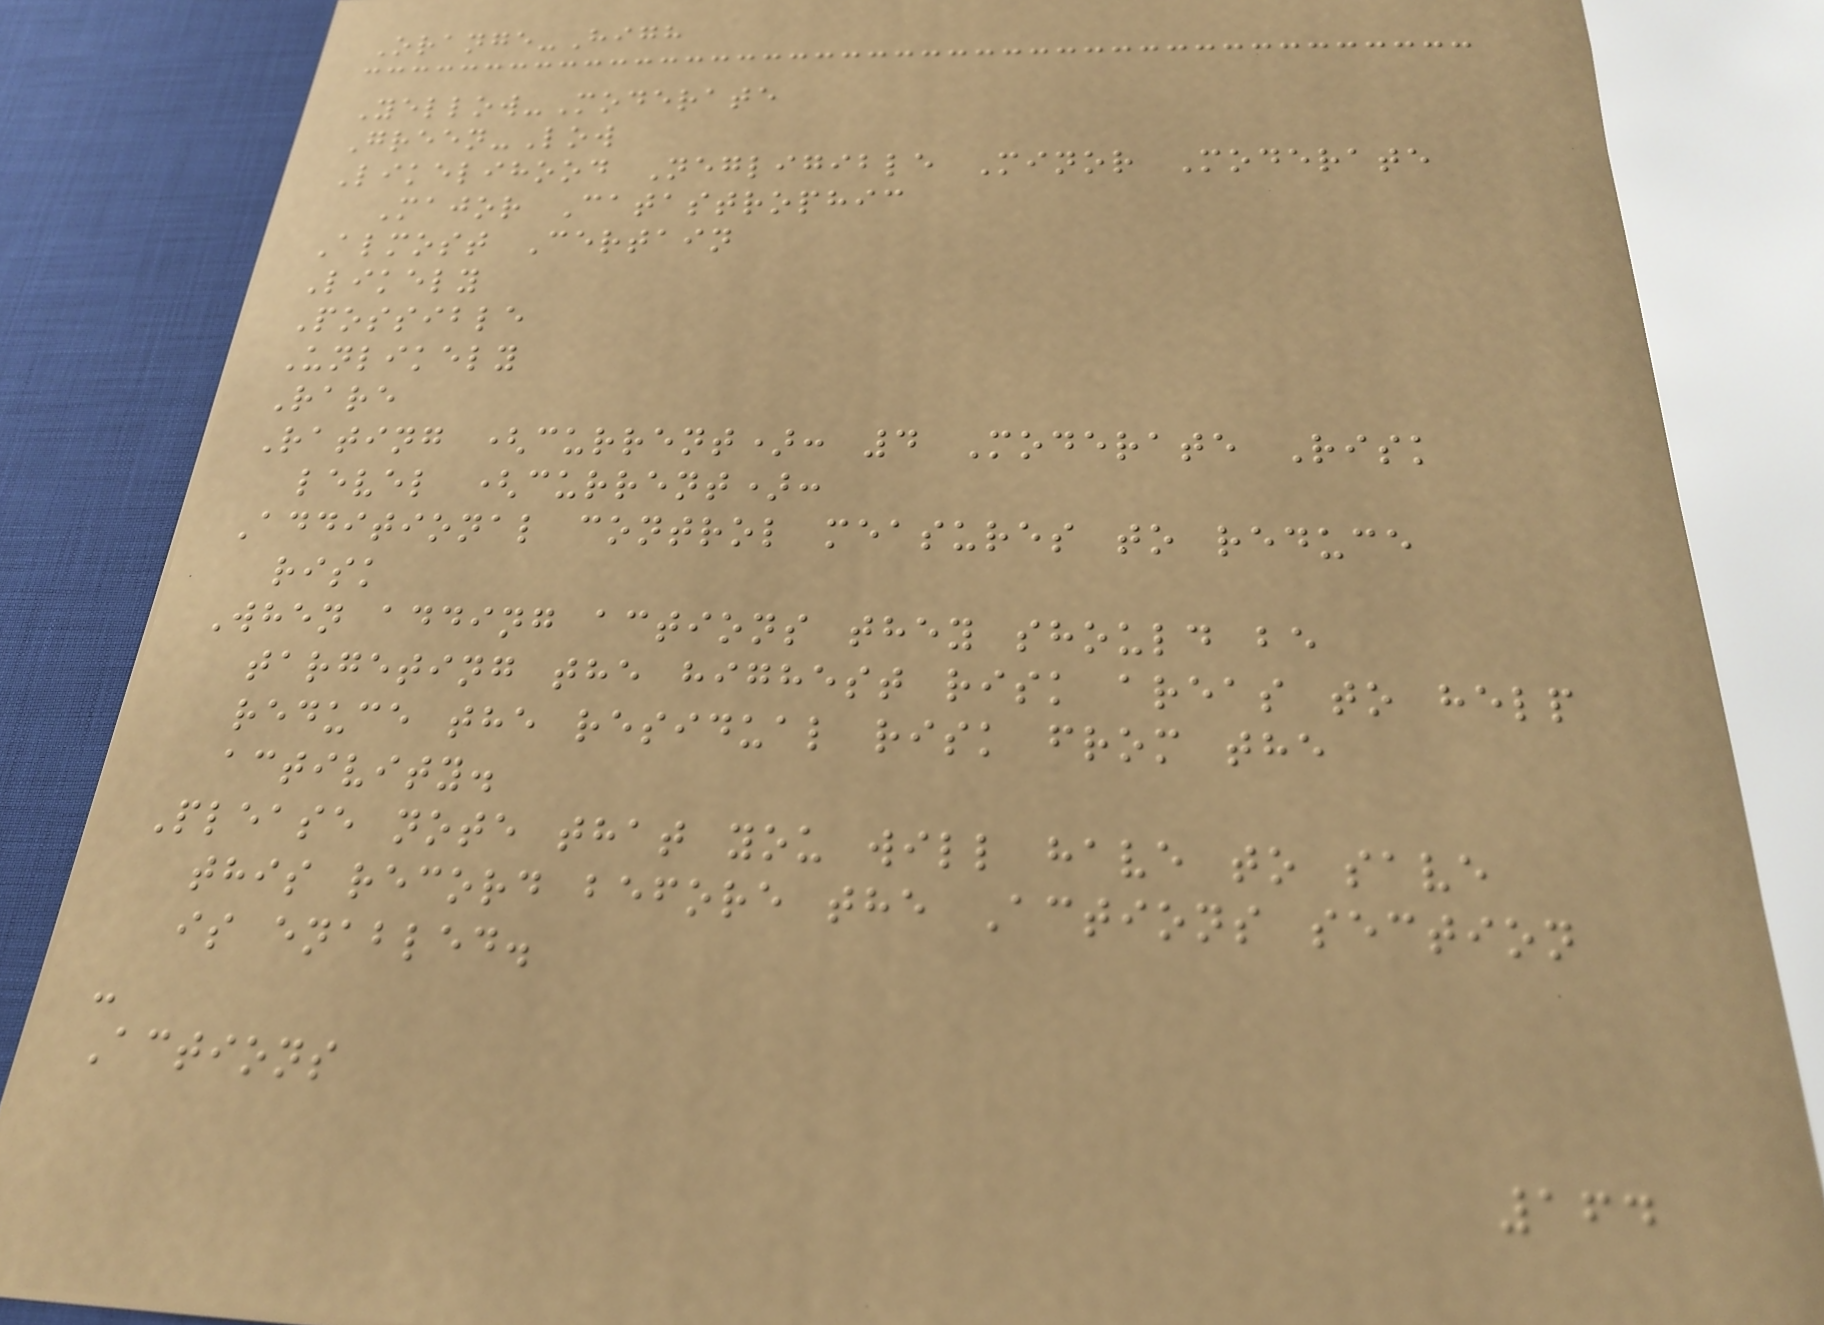Orange-High
Yellow-Moderate
Green-Low
Likelihood Negligible Minor Moderate
Major Catastrophic
Almost Certain
Likely
Possible
Unlikely
Rare
Rating (current): 4 Moderate Risk
level (current):
Additional control measures to reduce
risk
When adding actions they should be
targeting the highest risk areas to help
reduce the residual risk from the
activity.
Please note that you will have to save
this record before the Actions section
is enabled.
-
Actions
164
